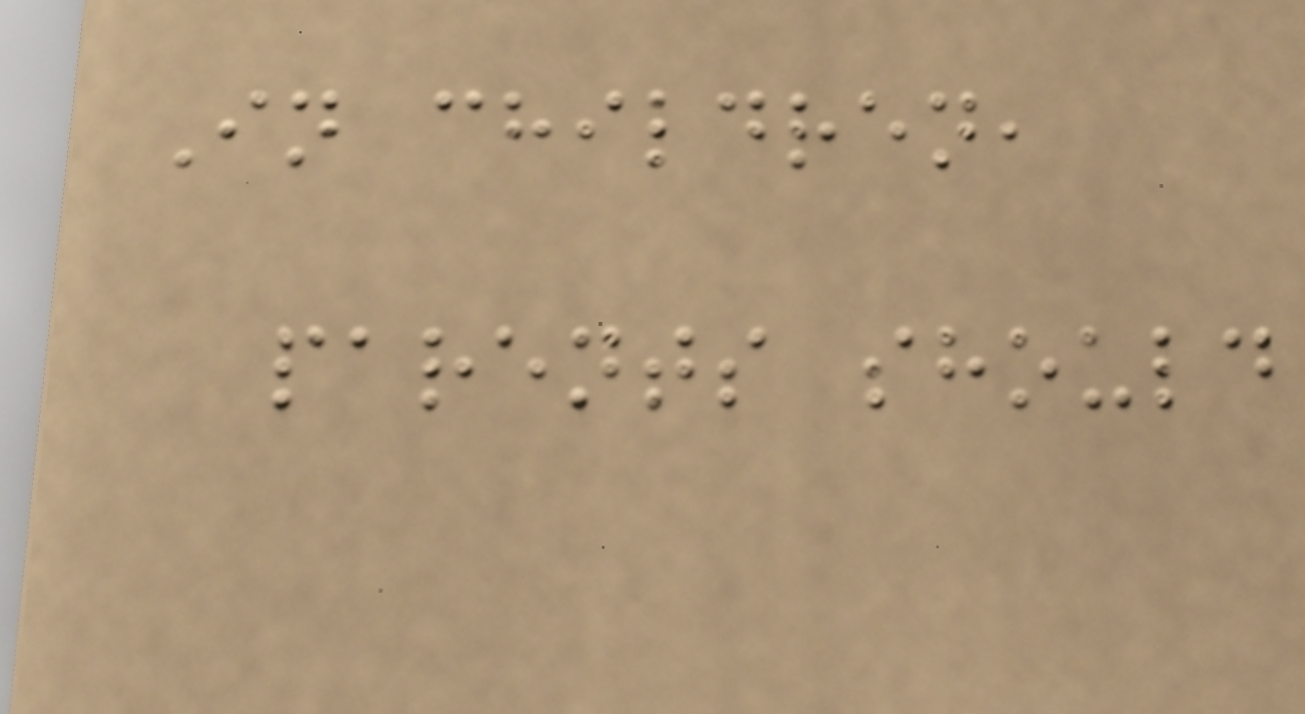In children,
parents should
